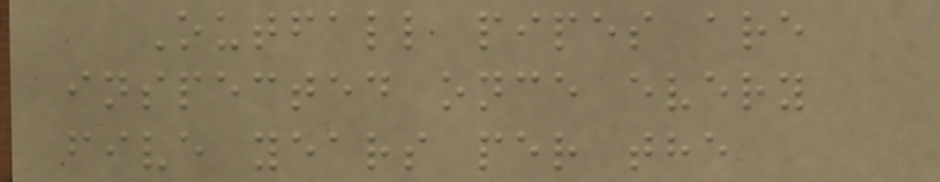Outfall pipes are
inspected once every
five years per the
